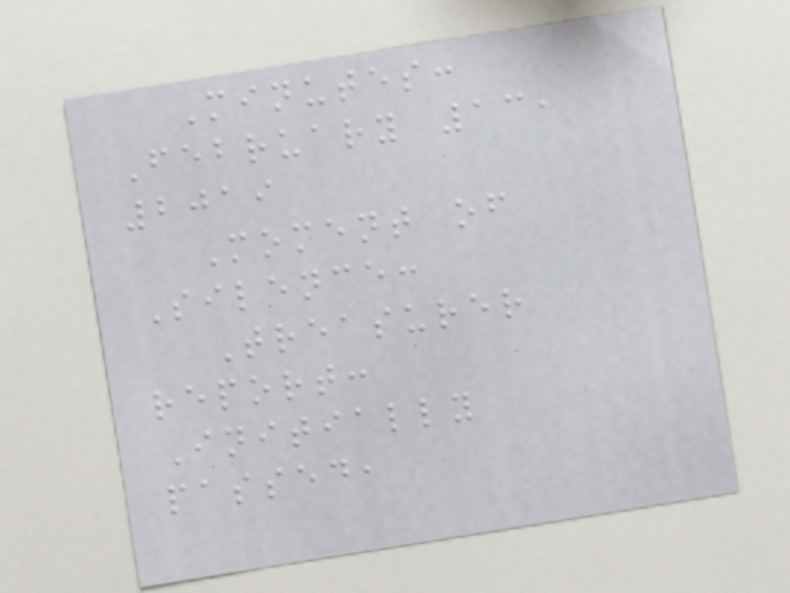Minutes:
February 13,
2019
Moment of
Silence:
Treasurer
report:
Initially
passed,
